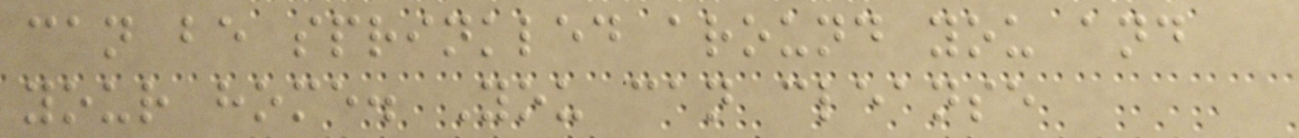can be sprinkled around you and
your home. You can cleanse
